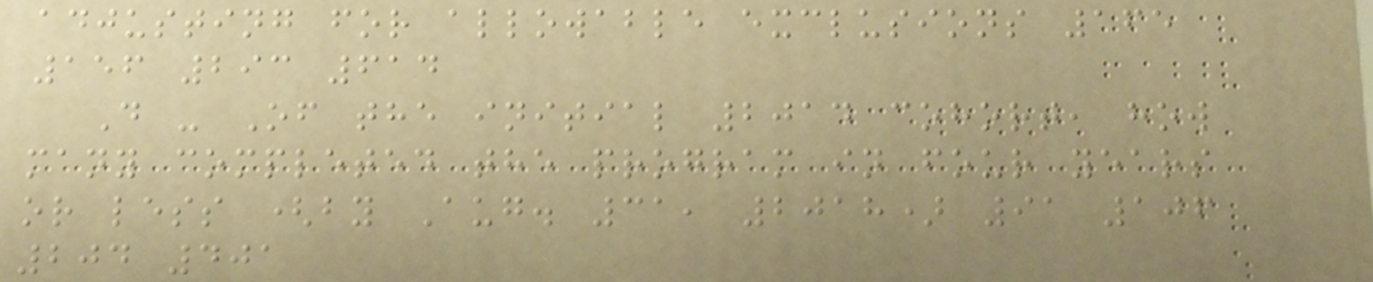adjusting for allowable exclusions 165
156 293 614
D - Of the initial 2014 cohort, how
many completed the program in four years
or less (by Aug. 31, 2018) 91 106
204 401
